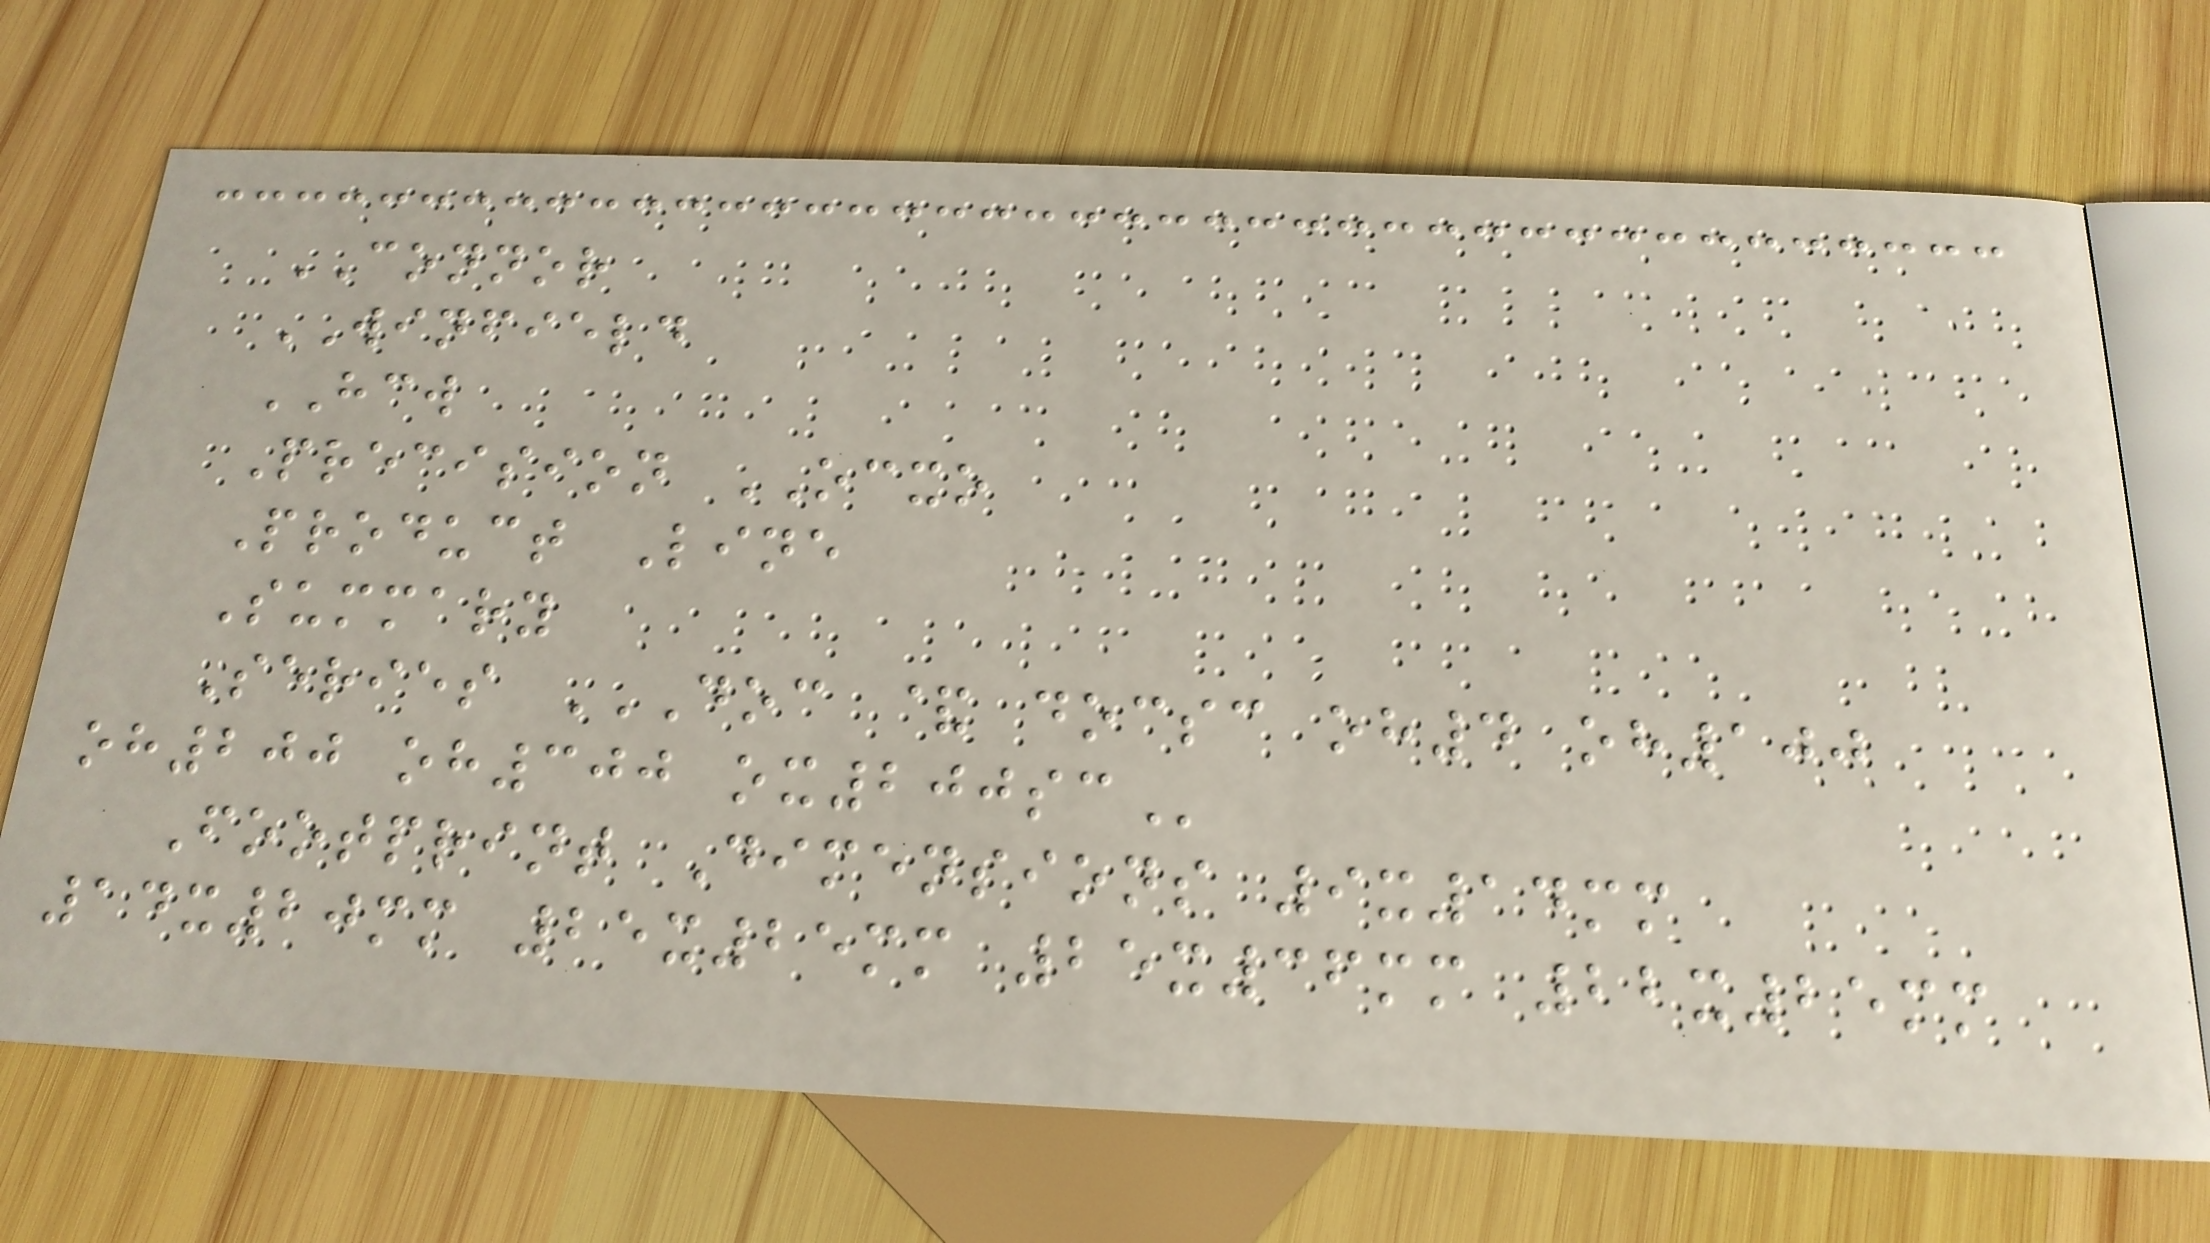CONNOR
WINFIELD
HCW
Precision OCXO
Product Line
Summary
Series DOC & DOCSC OH4 OH100
OH200 OH300 OX200SC
Footprint Dimensions 9x14mm
14x20mm 25x25mm 25x36mm 22x25mm
